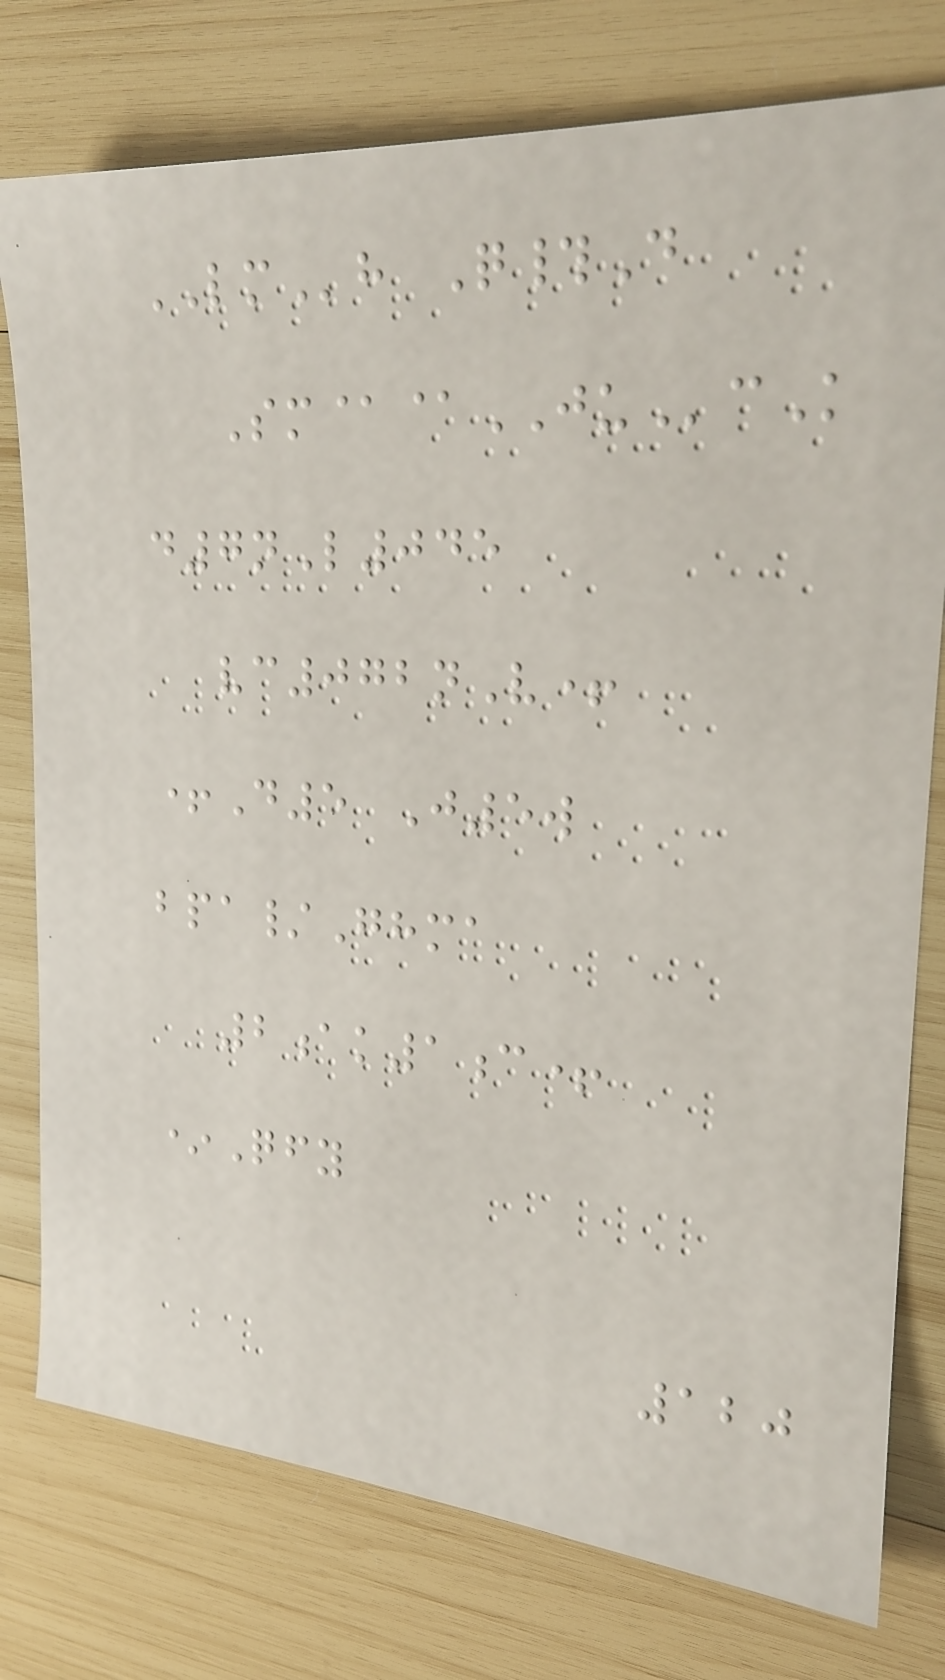LMh Q#D
Sm@@JUcK
d7nL045
vc072nV+
+D5 J5w
bpa/Ghma
2ak1c+
*Qfy
120
